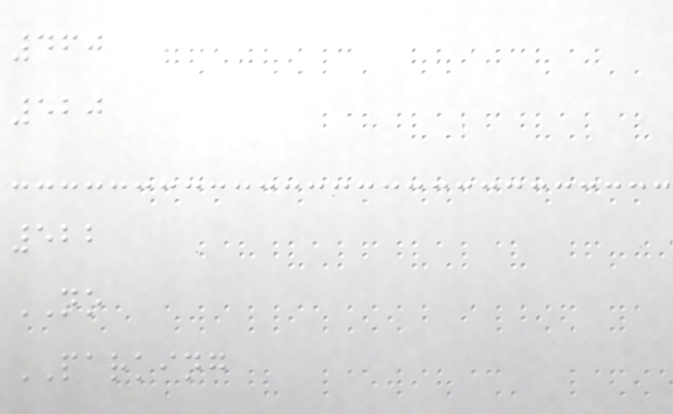460
520
522
NO
PARKING
